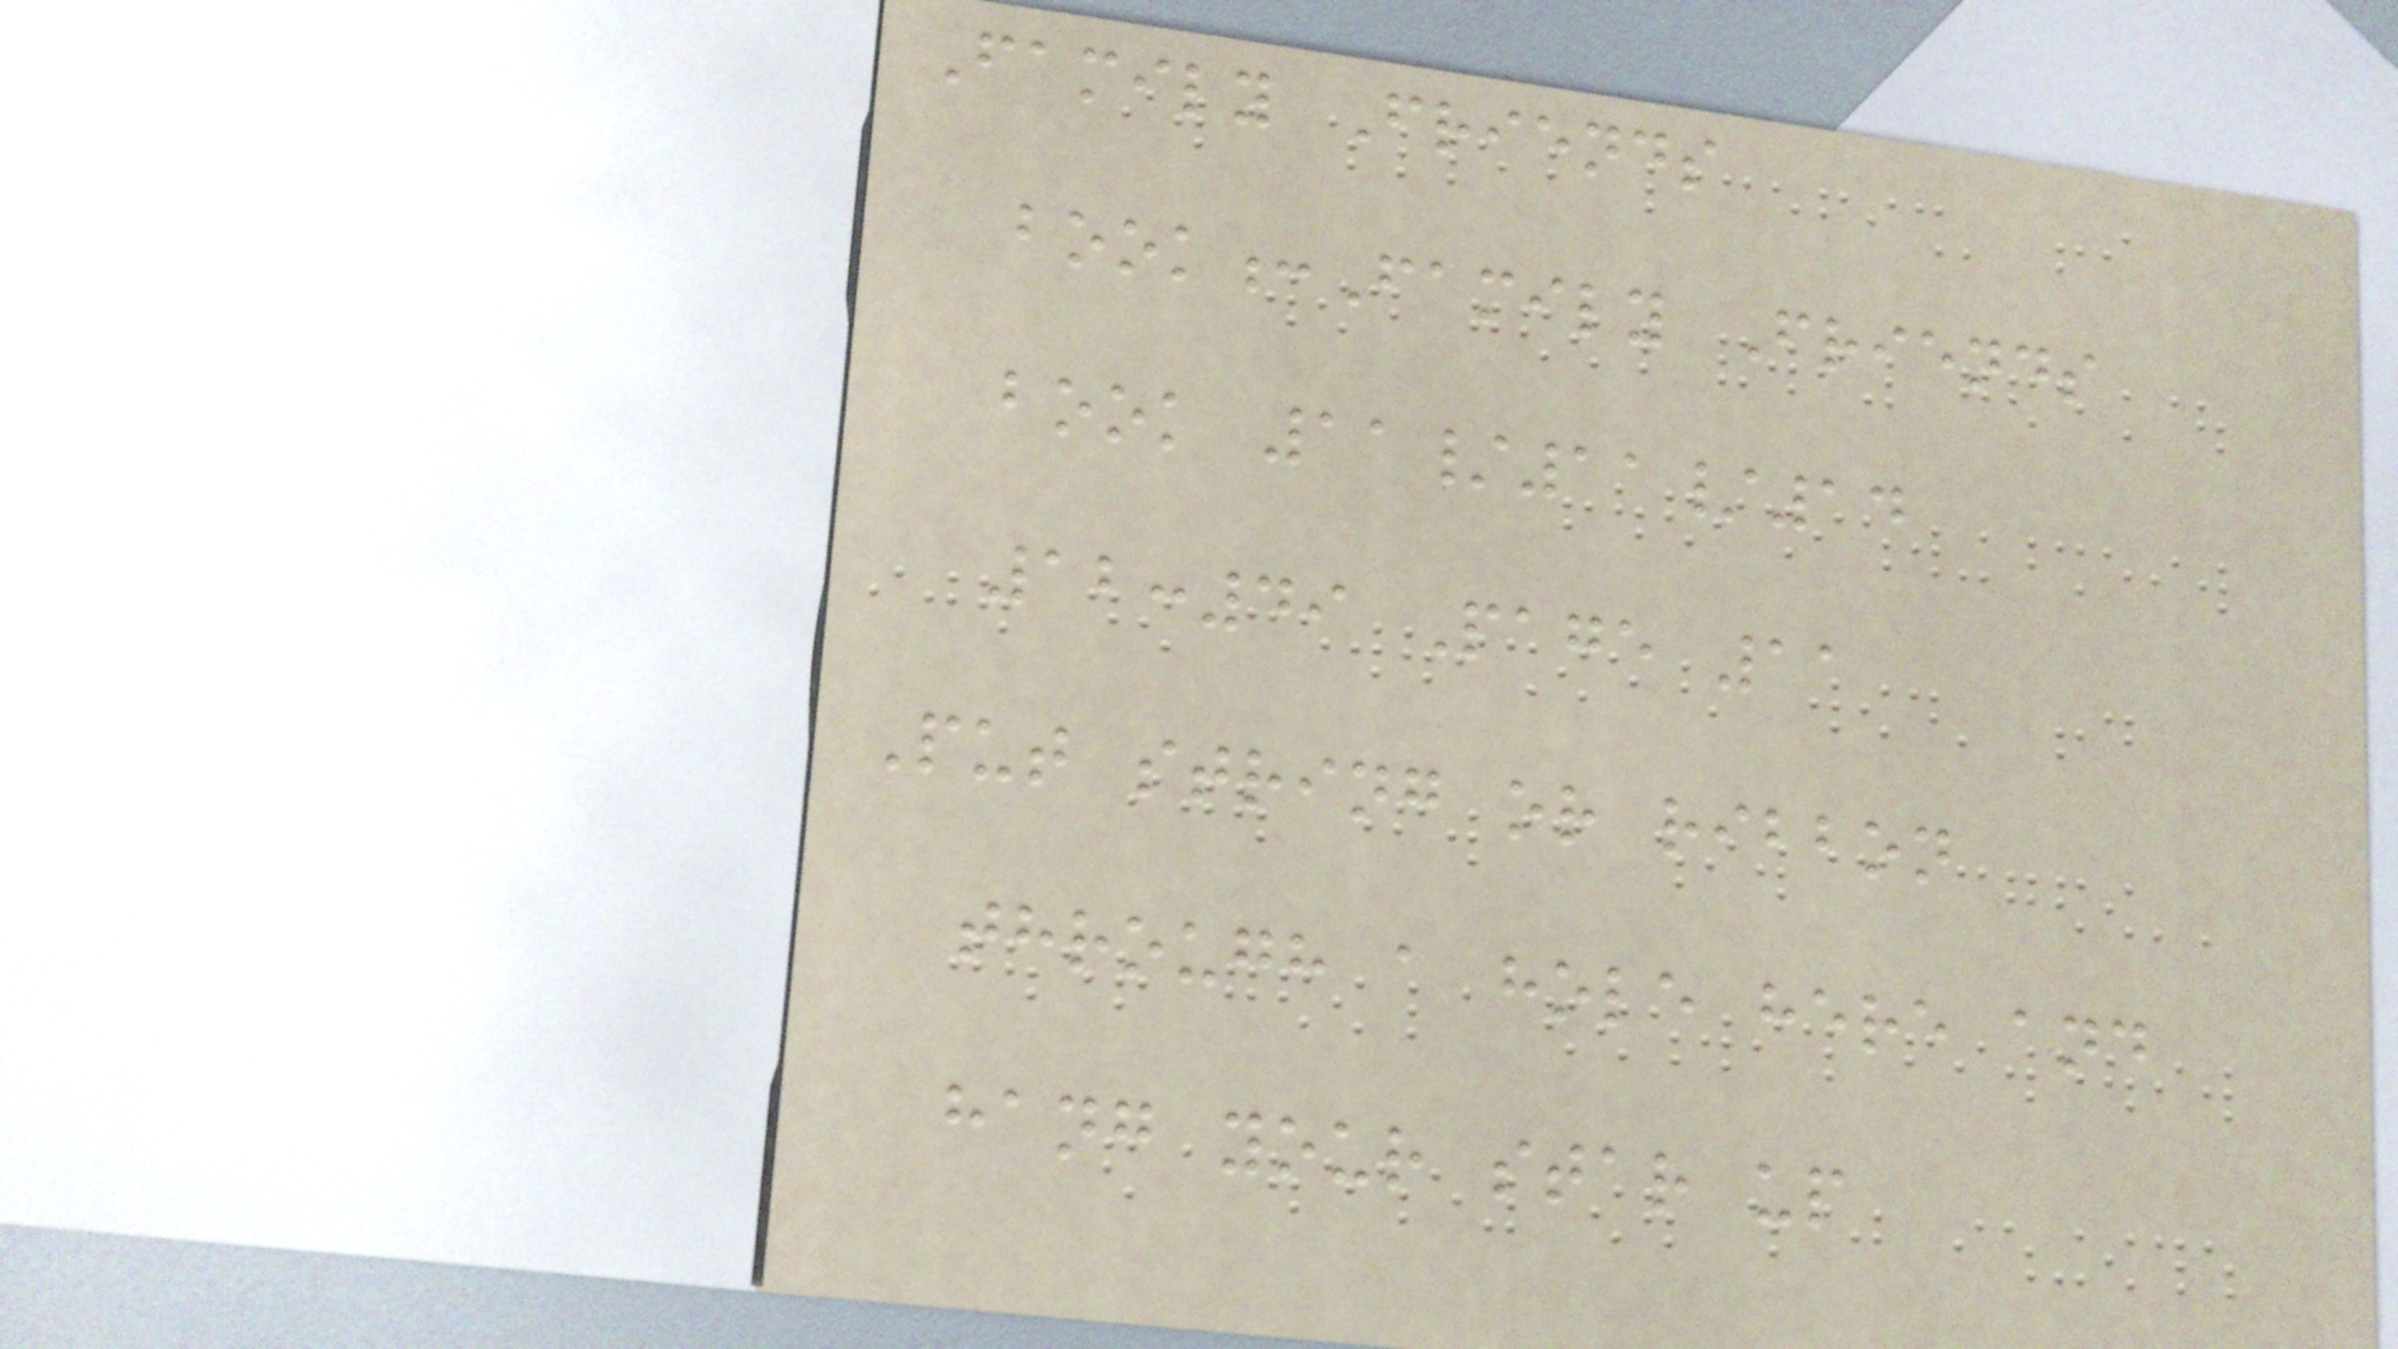Family Friends
book:Family Friends
book 11/11/14
12:49 Page 11
Put string or ribbon
through a hole here and
hang your star up
